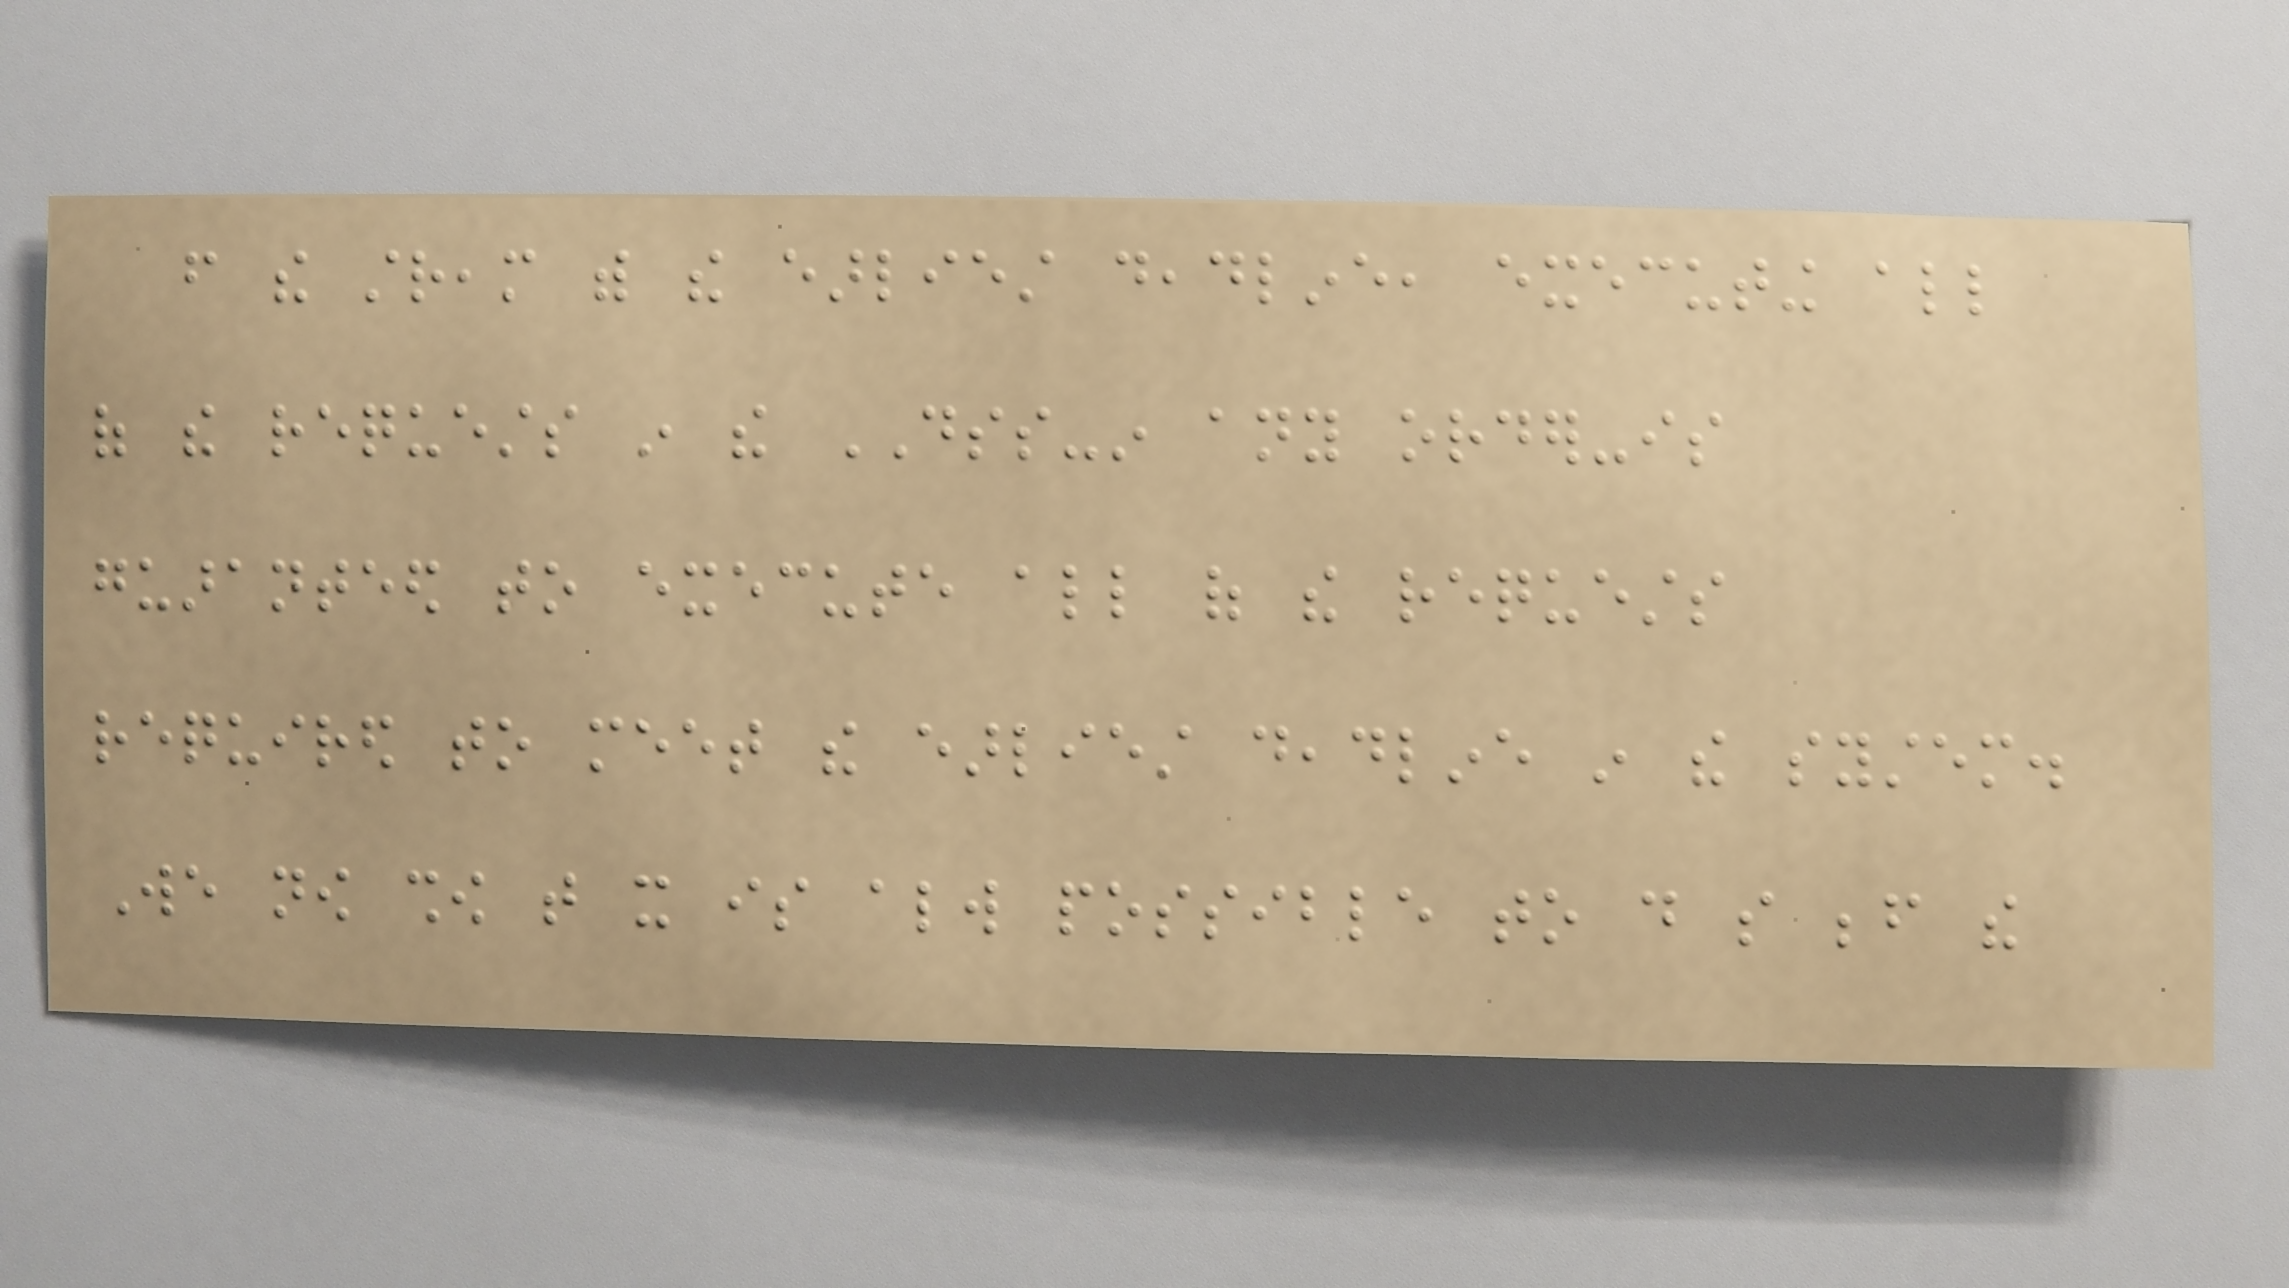from the stream with the earliest deadline, executing all
of the requests in the DSS-in any order-is
guaranteed to execute all of the requests
required to meet the earliest deadline in the system.
We now show that it is always possible to do so before the
